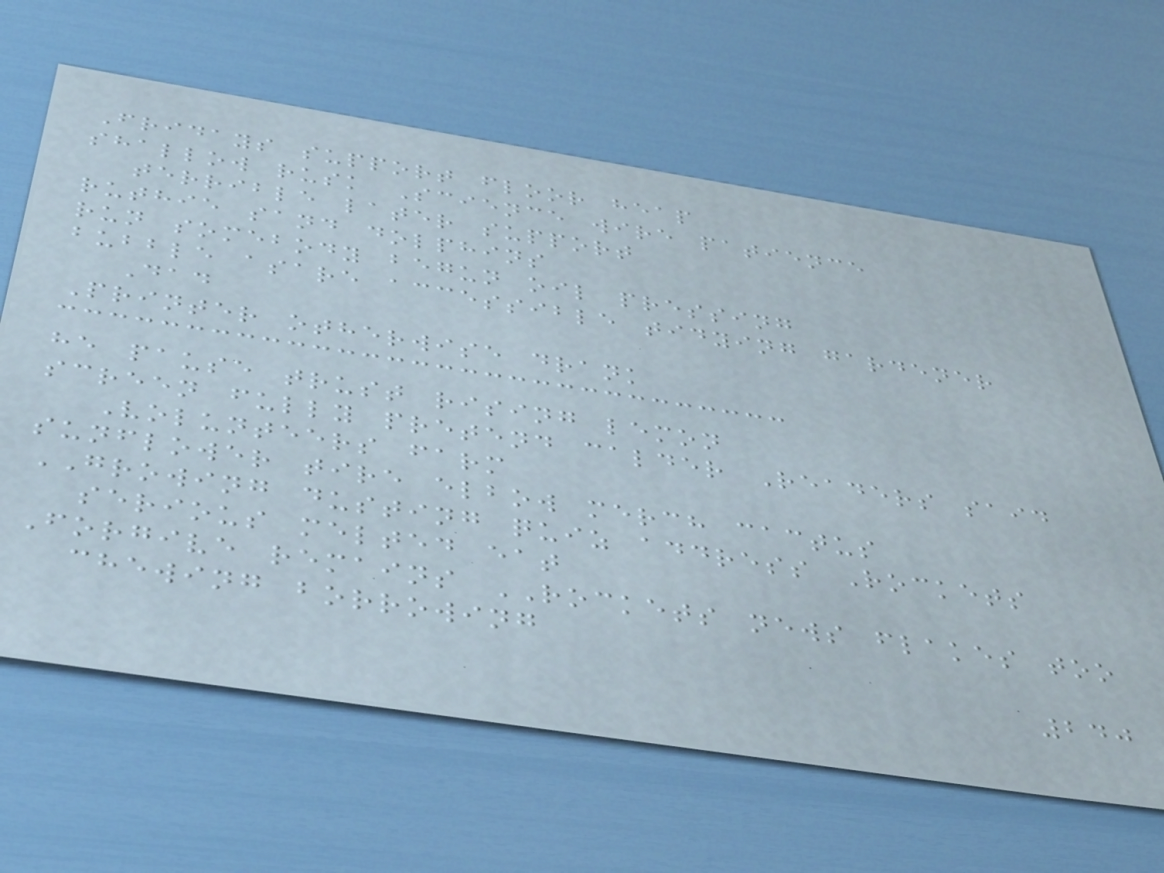Fridays support floor heap
shallow rusk Science wire patience
terrible later support
ruthie sand dolphins
run somebody begun oil pressing
bubble asare accessible tidying gardener
Dad
Printer otherwise drank
he pause trust rising lemon
screen fully pretend calder Readers said
Volunteers farm
sunflower tire elbow merch cactus
GROWING dusting quiz address Rockets
serious melted eat
Forgive remains ROCKETS news flakes too
chewing borrowing
240
